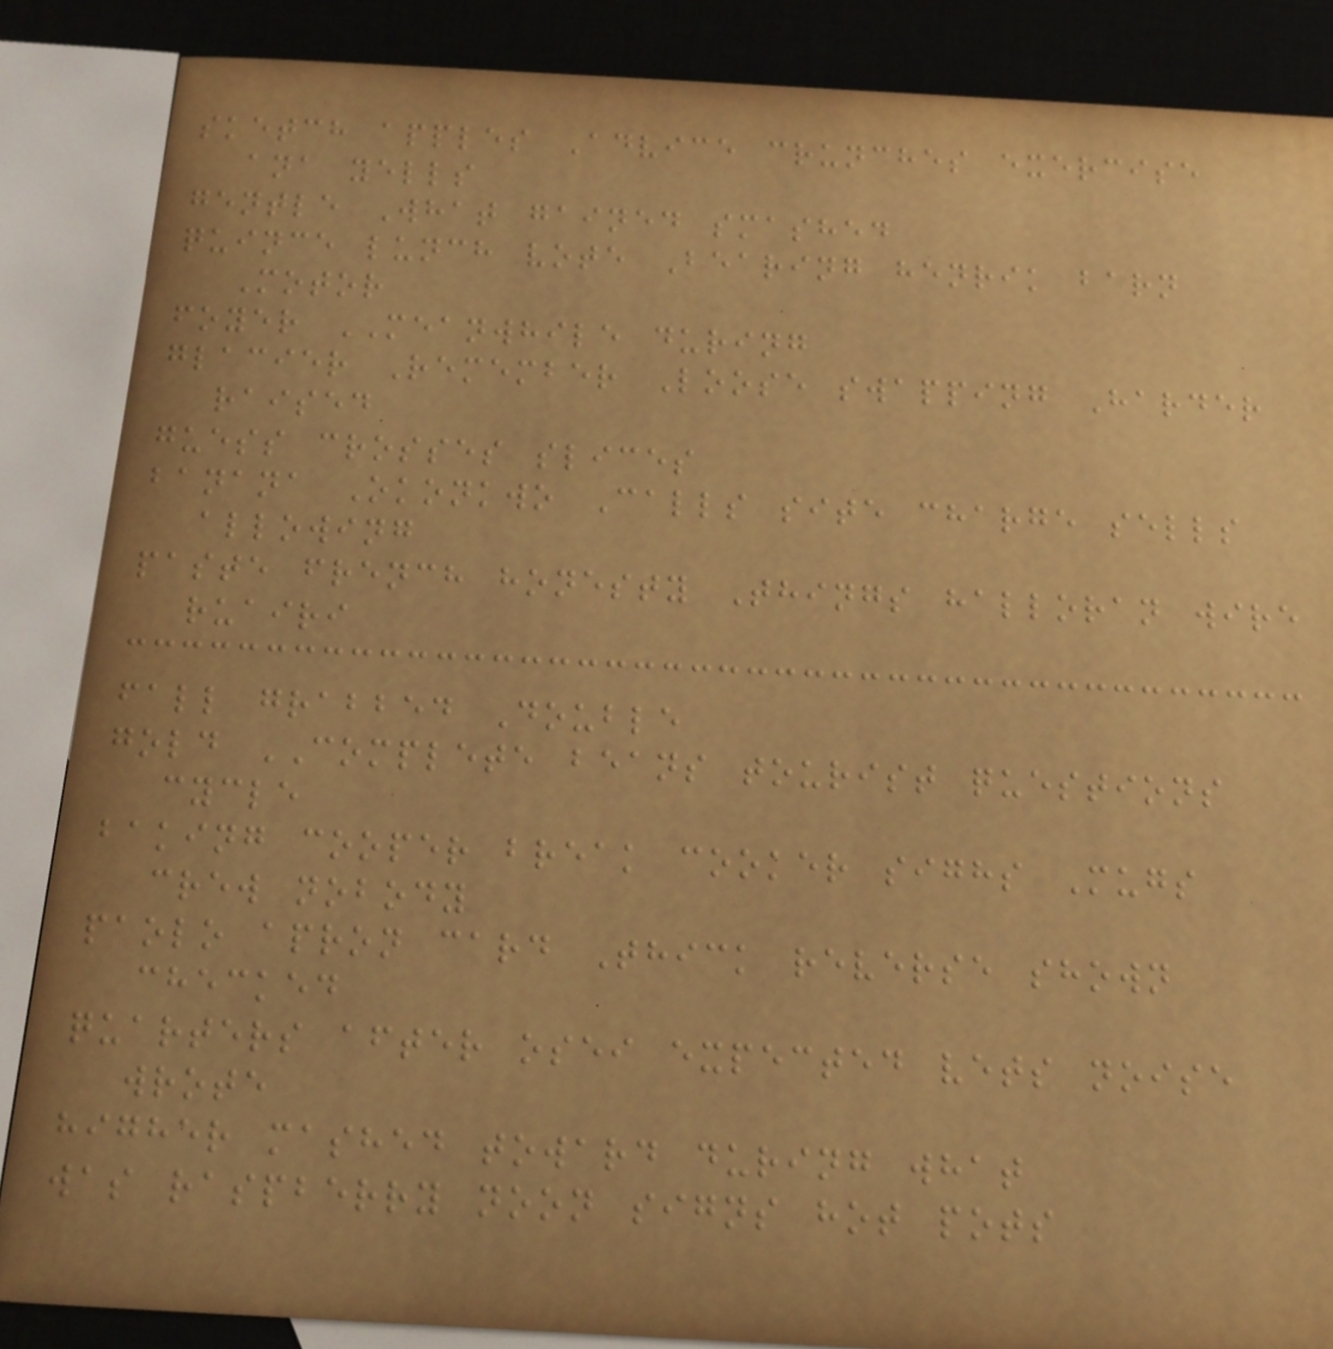sketch apples Advice crunches exercise
ana yells
gentle What gained smashed
quince lunch vote Bearing henrik barn
Motor
foyer MEANWHILE during
glacier Remember Loose swapping Harder
raised
guess crosses slices
banana Okonkwo Calls site charge sells
allowing
paste french honesty Things halloran wire
ruairi
fall grabbed Double
gold COMPLETE beans tourist questions
cycle
baking cooper break cooker sighs Mugs
crew nobody
paolo apron card Thick reverse shown
checked
quarters after osei expected vets noise
wrote
higher mashed toward during what
was raspberry noon signs hot pots
